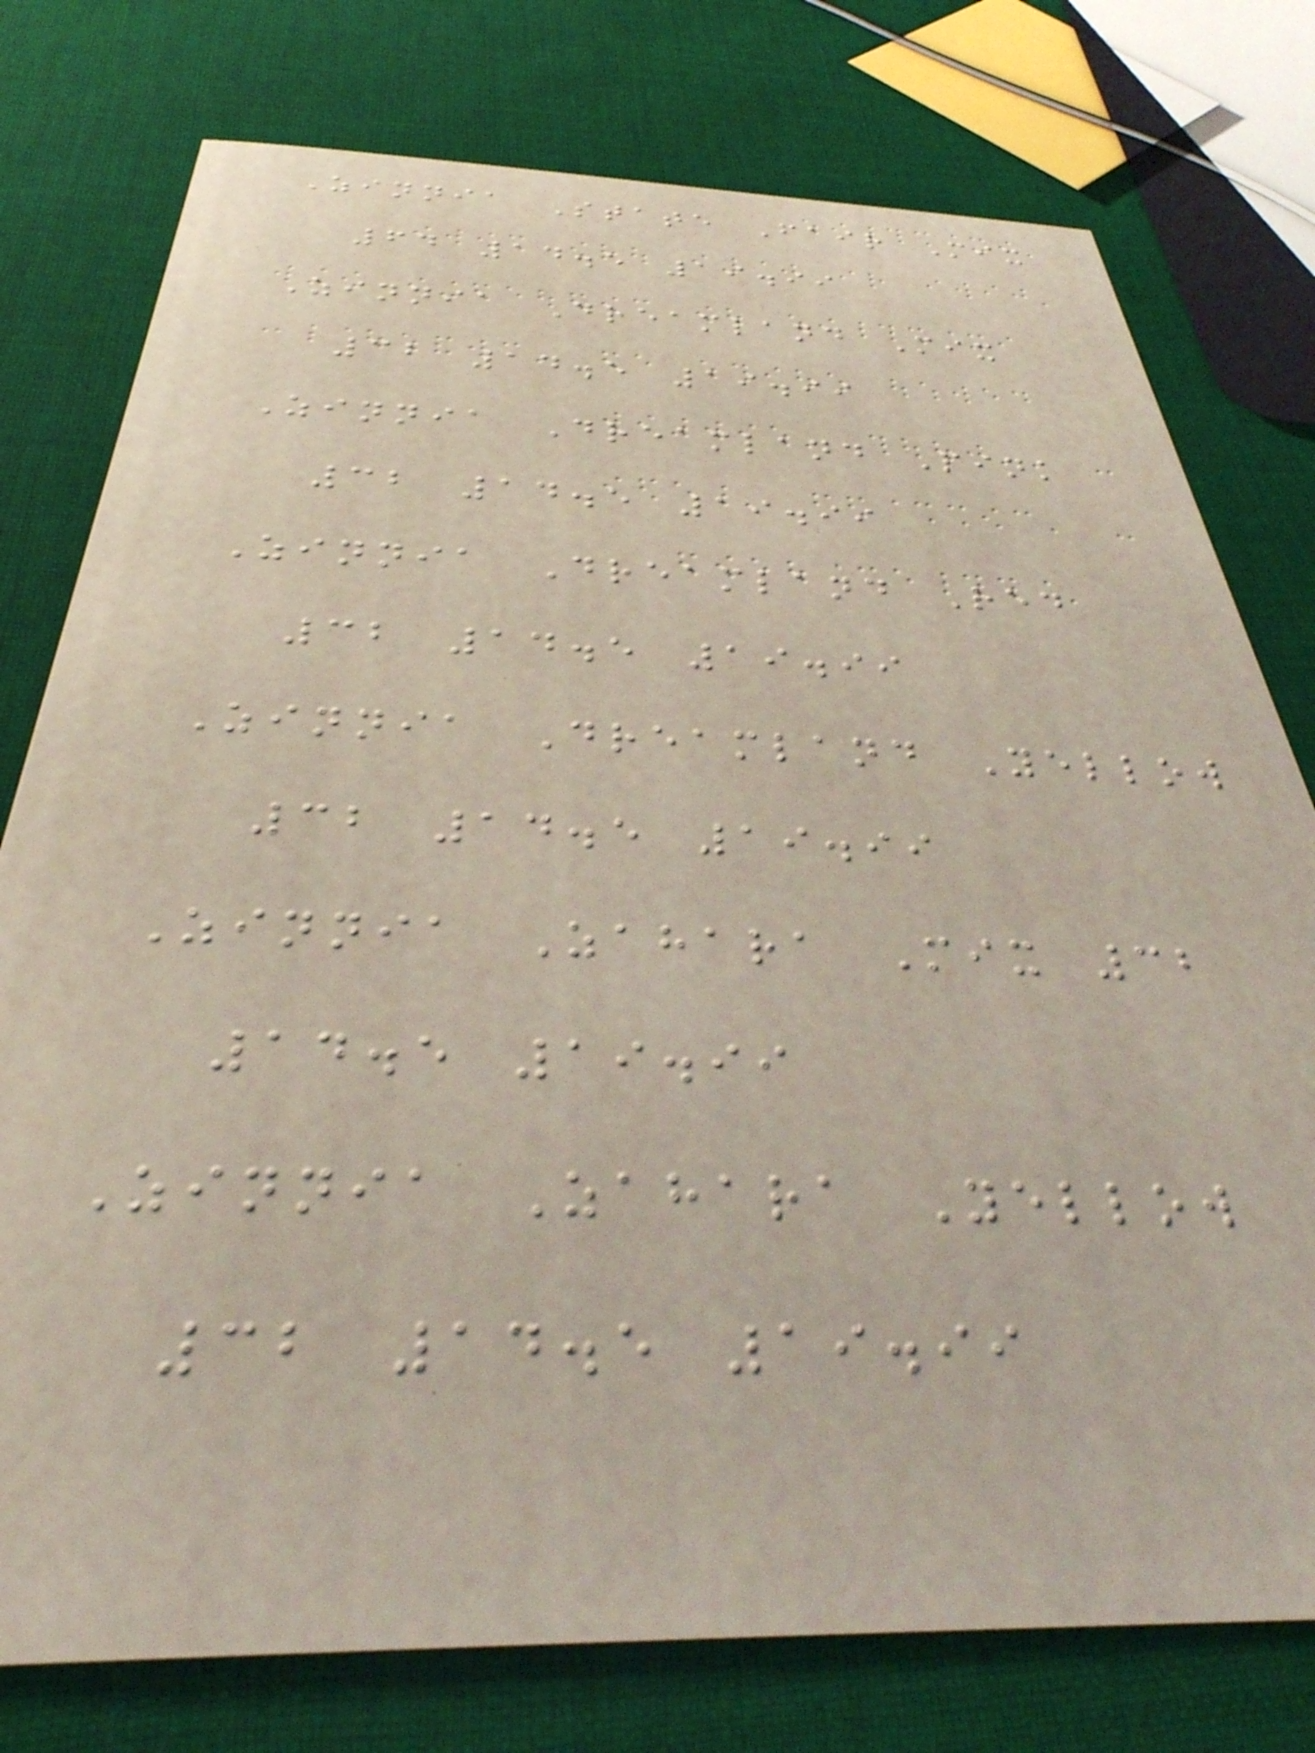Zinnia State Fair Mix
64 14.5 19.99
Zinnia Dreamland Mix
32 14.5 19.99
Zinnia Dreamland Pink
32 14.5 19.99
Zinnia Dreamland Red
32 14.5 19.99
Zinnia Dreamland Yellow
32 14.5 19.99
Zinnia Zahara Mix 32
14.5 19.99
Zinnia Zahara Yellow
32 14.5 19.99
